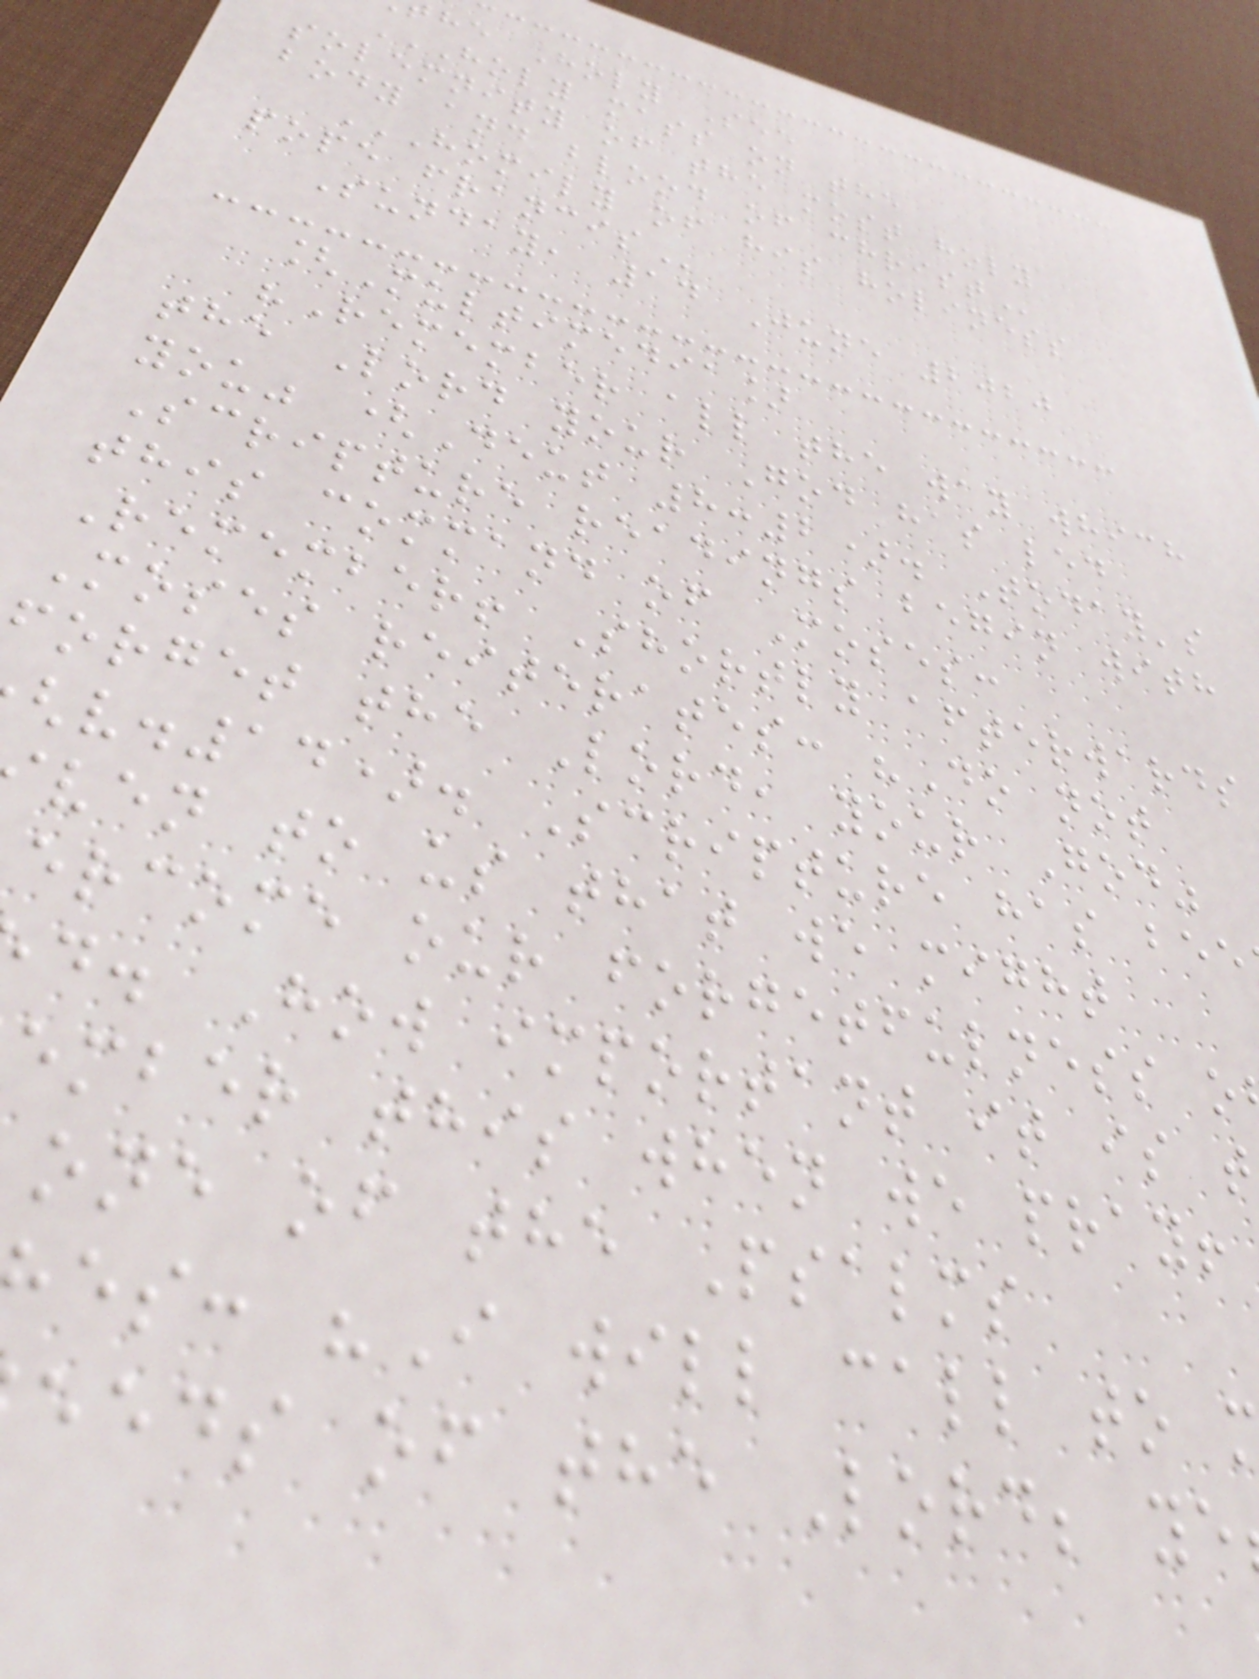he Holy See
HOLY MASS ON THE
solemnity of the most holy
body and blood of
HOMILY OF HIS HOLINESS
pope
Sunday, 14 June 2020
[Multimedia]
"Remember all the way which
the Lord your God has led
you" (Deut 8:2). Today's
Scripture readings begin with
this command of Moses:
Remember! Shortly afterwards
Moses reiterates: "Do not
forget the Lord, your God"
v.14). Scripture has bee
ven to us that we might
ercome our forgetfulness o
d. How important it is t
ember this when we pray!
one of the Psalms
es: "I will call to
eeds of the Lord; ye
